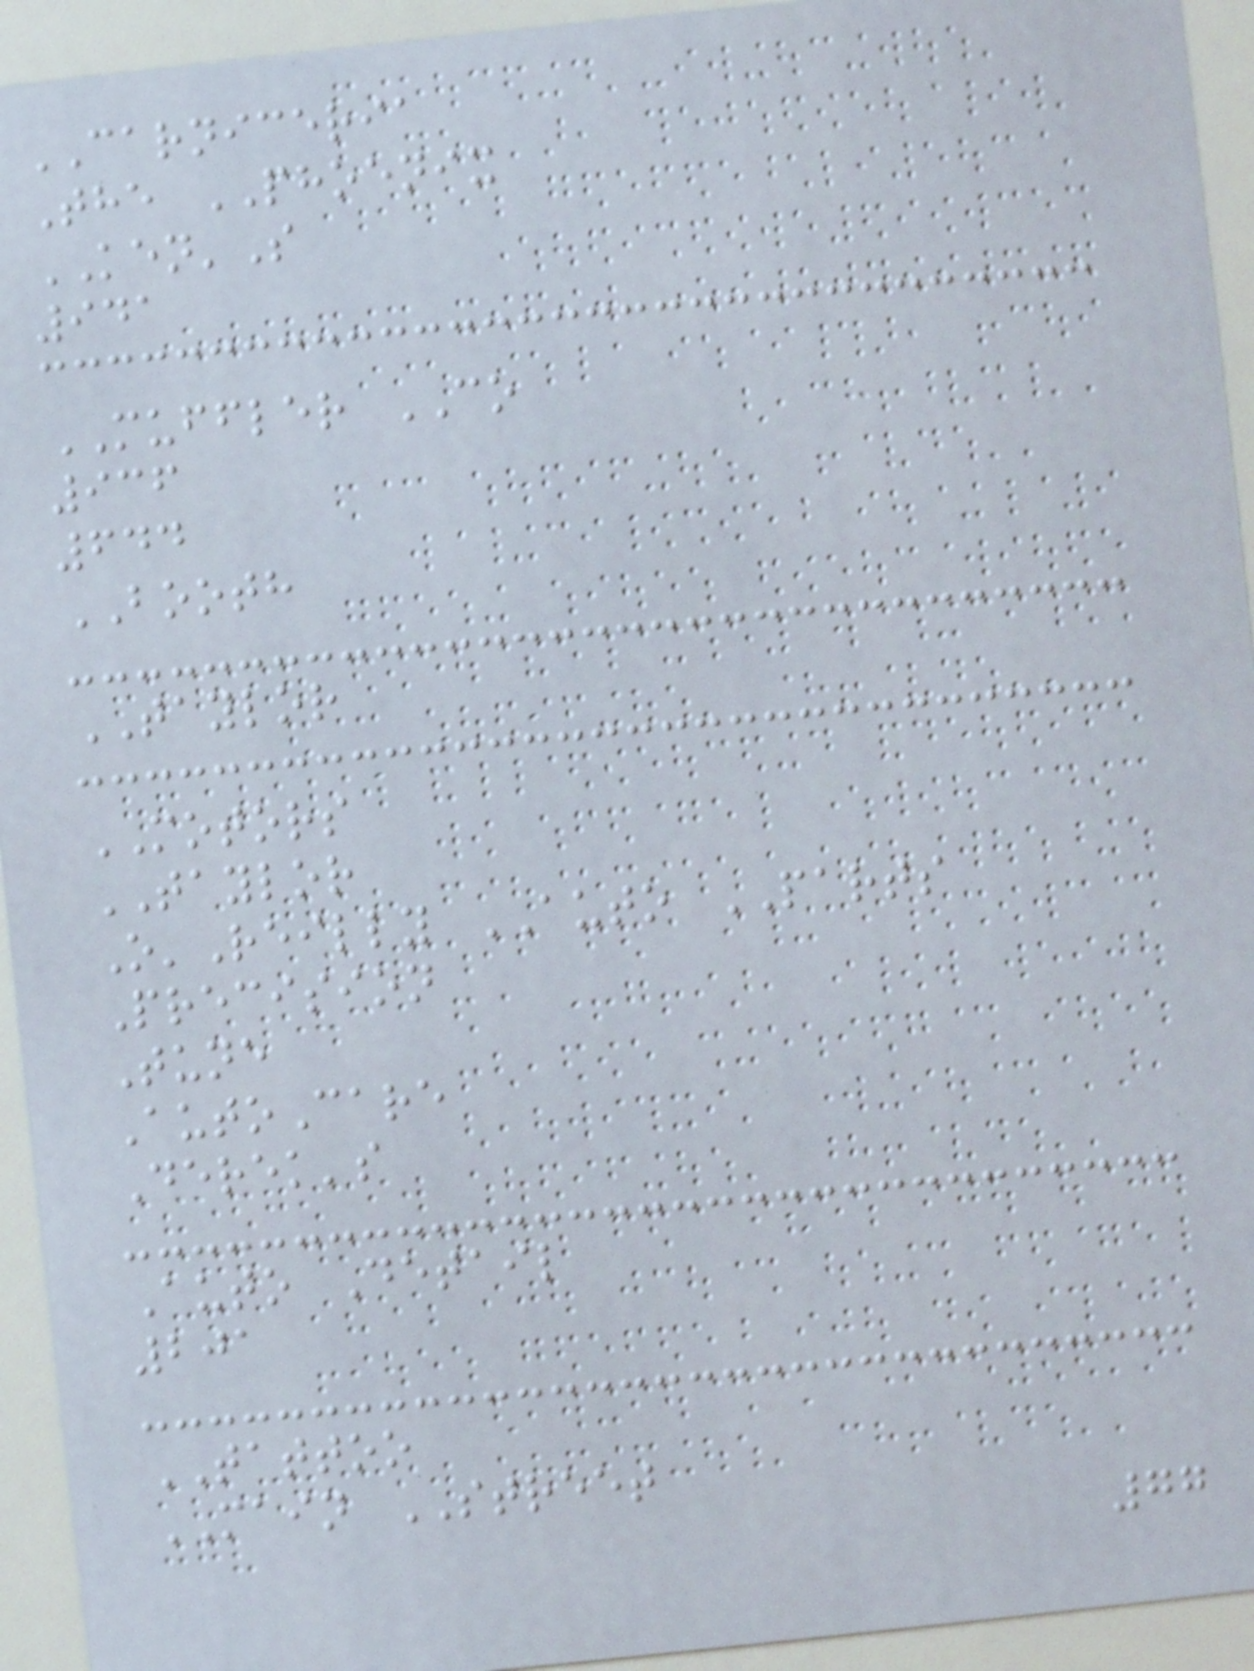CARNICERIA
The PHOENIX
KEN'S
941
MUFFLER CO
936
644
BOOTH
TAYLOR
MOTORS
TAYLOR
O'Reilly AUTO PARTS
Precision
Tune
AutoCare
Derek's
Auto Detail
201
TATTOO
MAIN STREET
77
